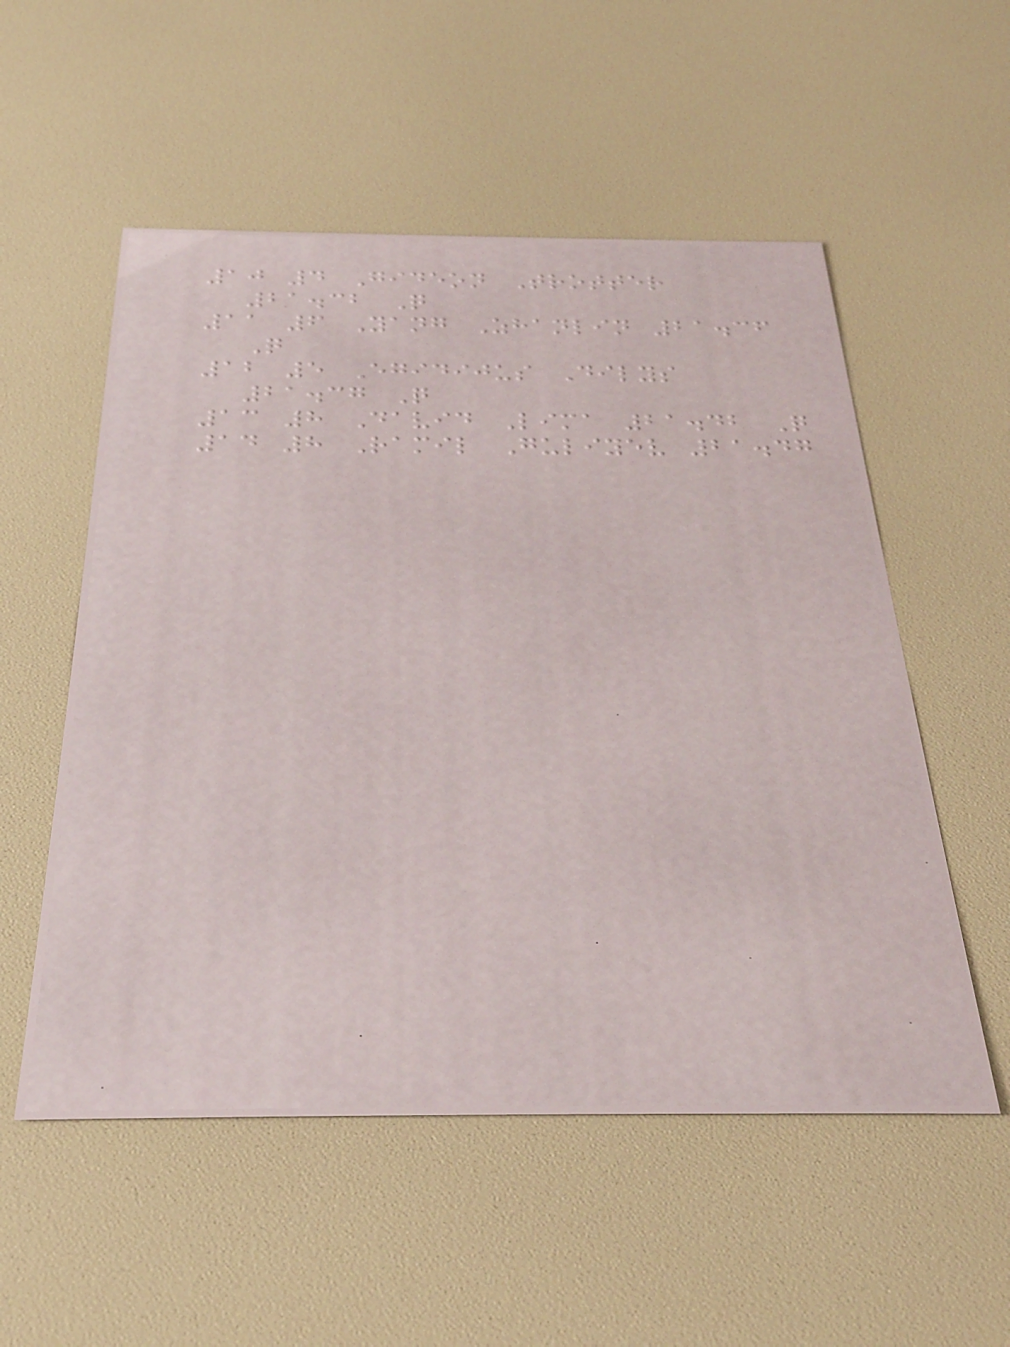10 4 Gideon Trotter
21.32 Q
11 6 Yang Zhanlin 21.36
Q
12 5 Egidijus Dilys
21.37 Q
13 8 David Lima 21.42 Q
14 8 Ramil Guliyev 21.47
